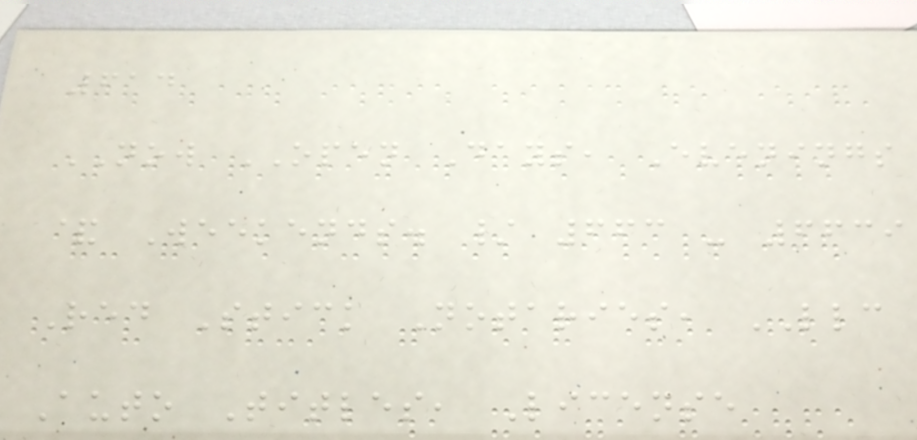614
NOW OPEN Days, Evenings
& Weekends. / 663 - 6639
Red Stick Notaries, LLC
Auto Titles, License
